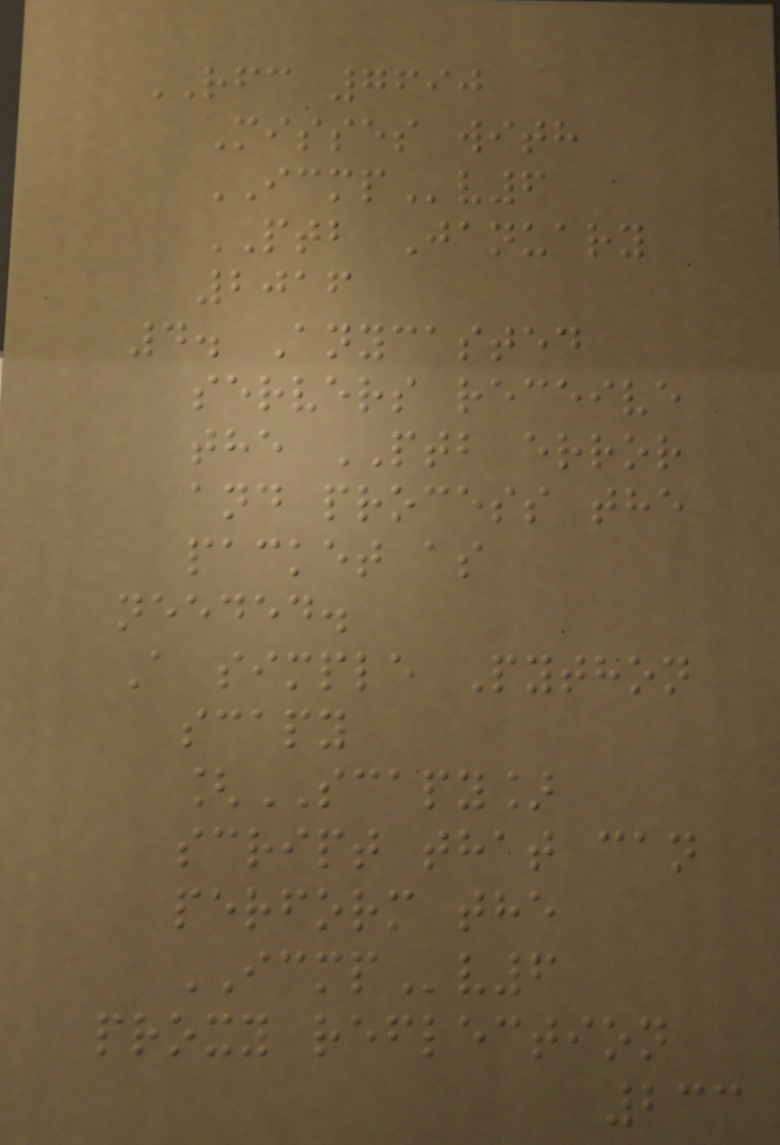RFC 7690
Misses with
ICMPv6
PTB January
2016
4. Anycasted
servers receive
the PTB error
and process the
packet as
needed.
A simple Python
scapy
[SCAPY]
script that can
perform the
ICMPv6
proxy reflection
233
